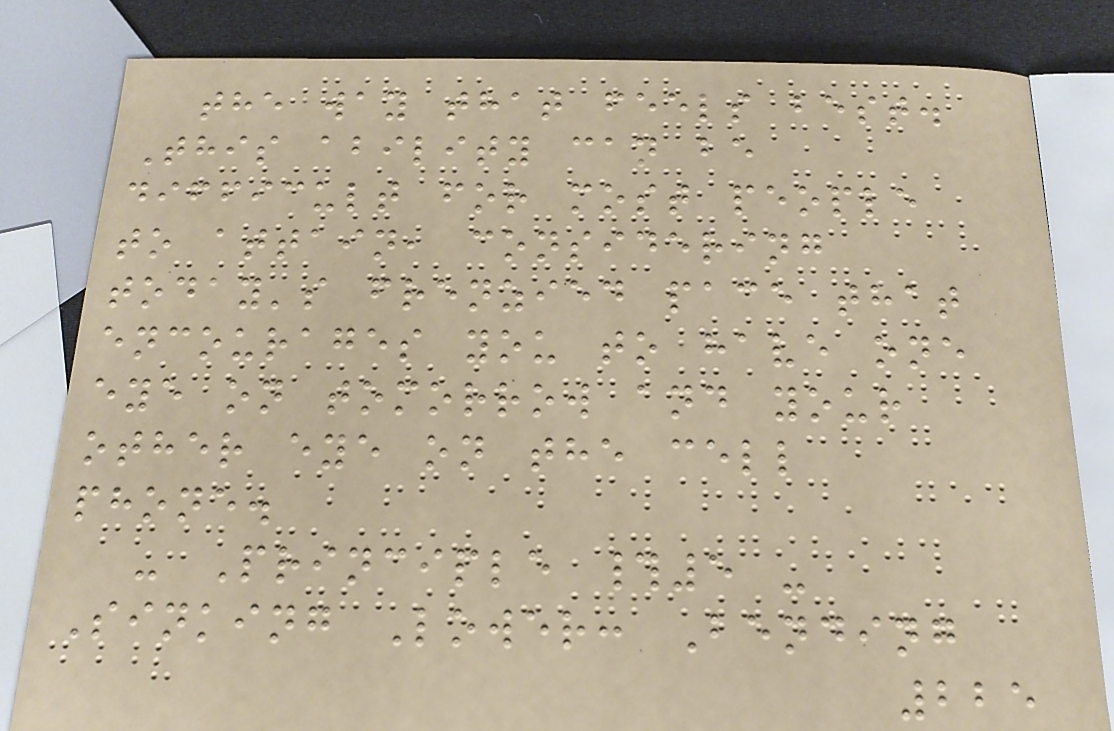the way that feels best.
This ability can be
difficult for most people
to attain, considering
today's frenzied pace that
encourages you to have one
eye on tomorrow and your
other eye on the cell
phone.
- Principle #5 -
Sinking Lower: Bending
225
